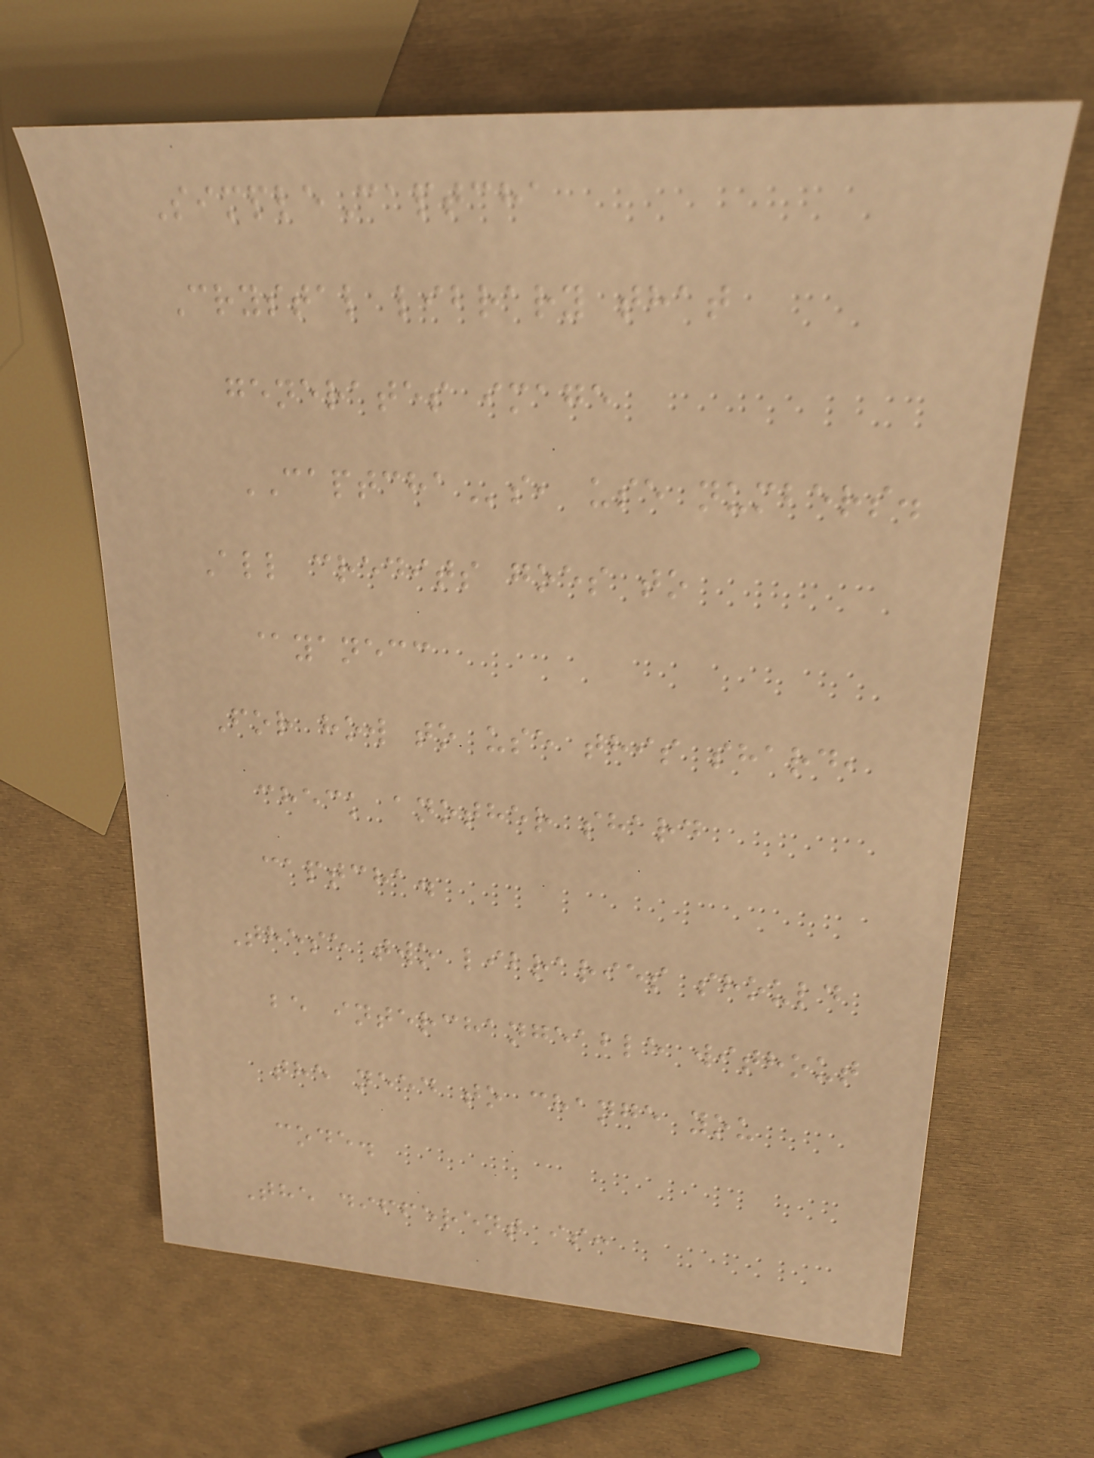SimpleCaptcha
Crystal library that
generates image
CAPTCHAs, use numbers.
All credits goes to
@yanecc
For how to use this shard,
check another shard
captcha.
These two libraries should
be interchangeable without
the need to change you
code.
The different is:
